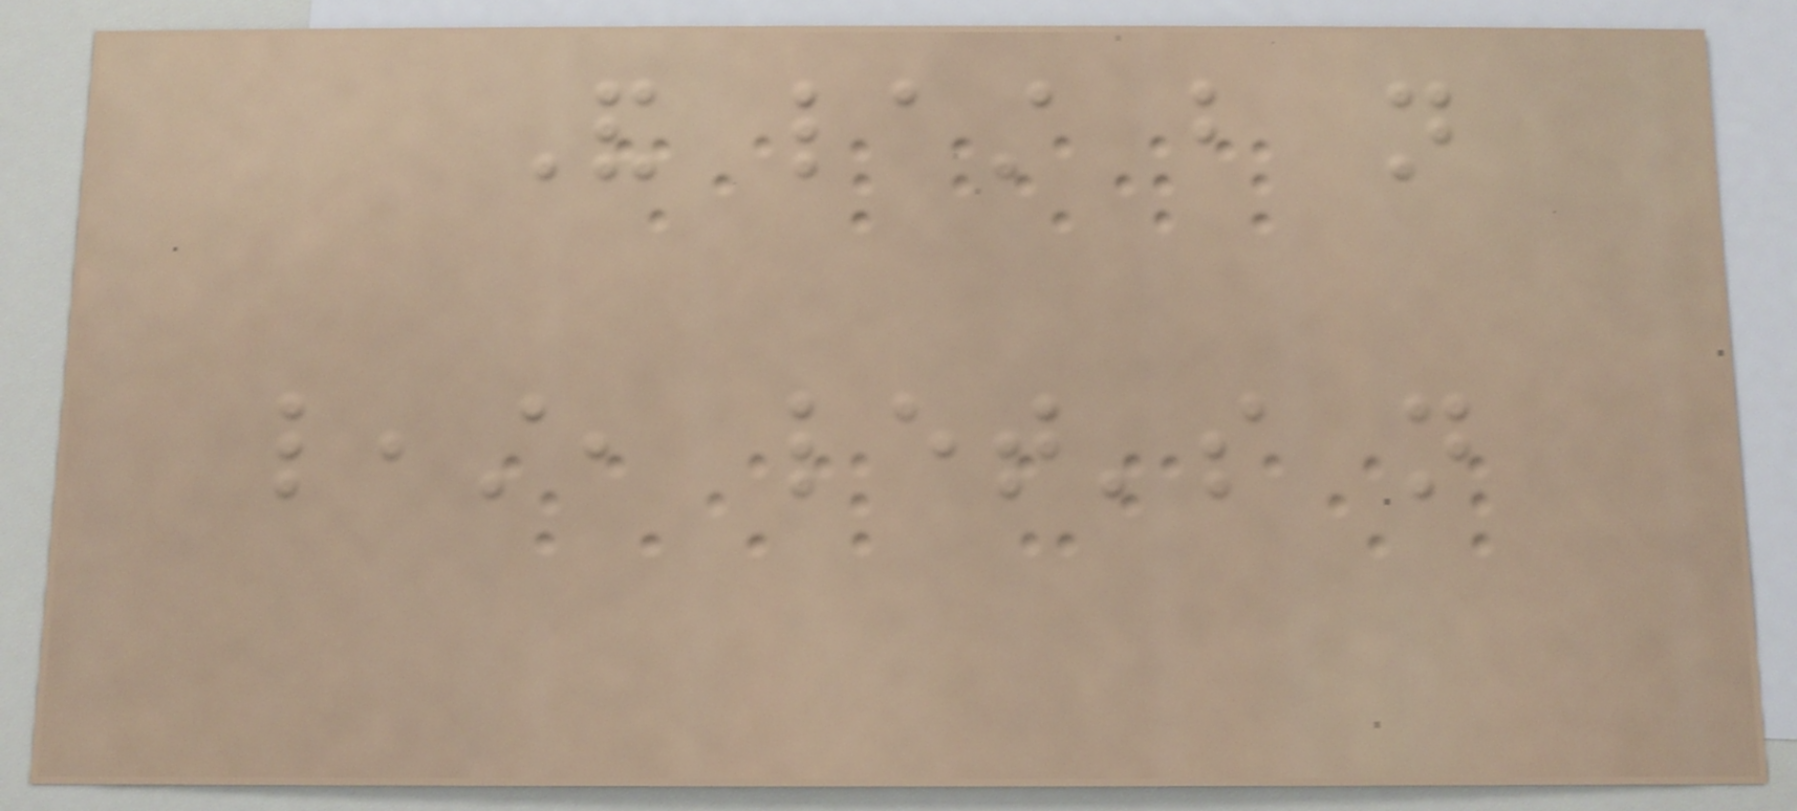And last but not
least, let's not
